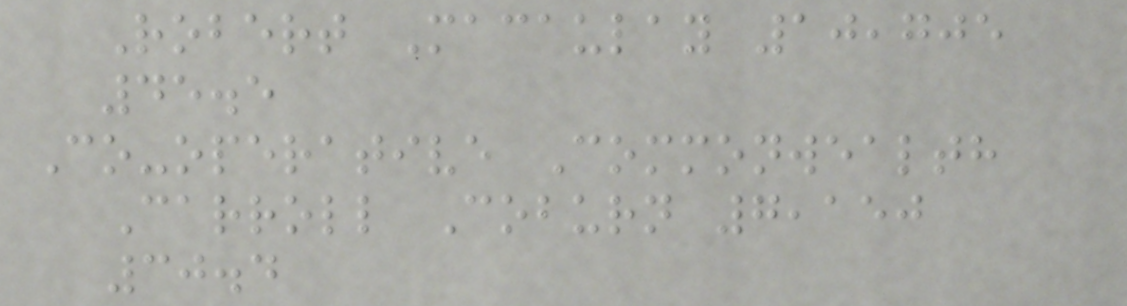Robert Macaulay 10,705
45.5
Co-operative Commonwealth
Carroll Coburn 7,150
30.4
